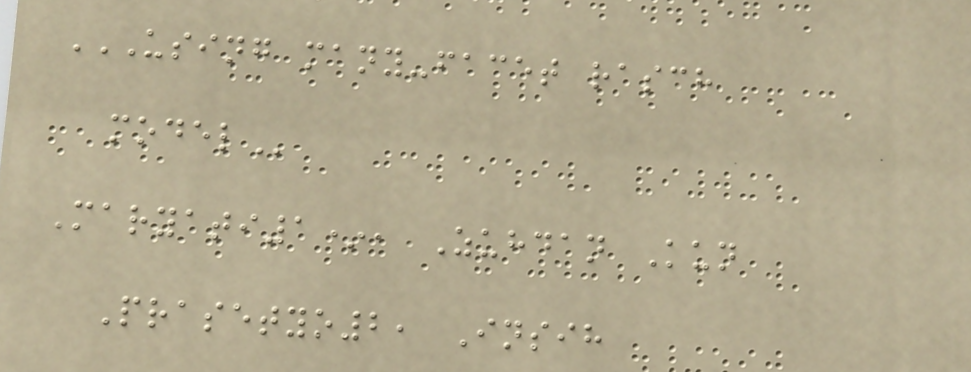USING MANY-FACET RASCH
MODEL
Maryati1*, Zuhdan Kun
Prasetyo2, Insih
